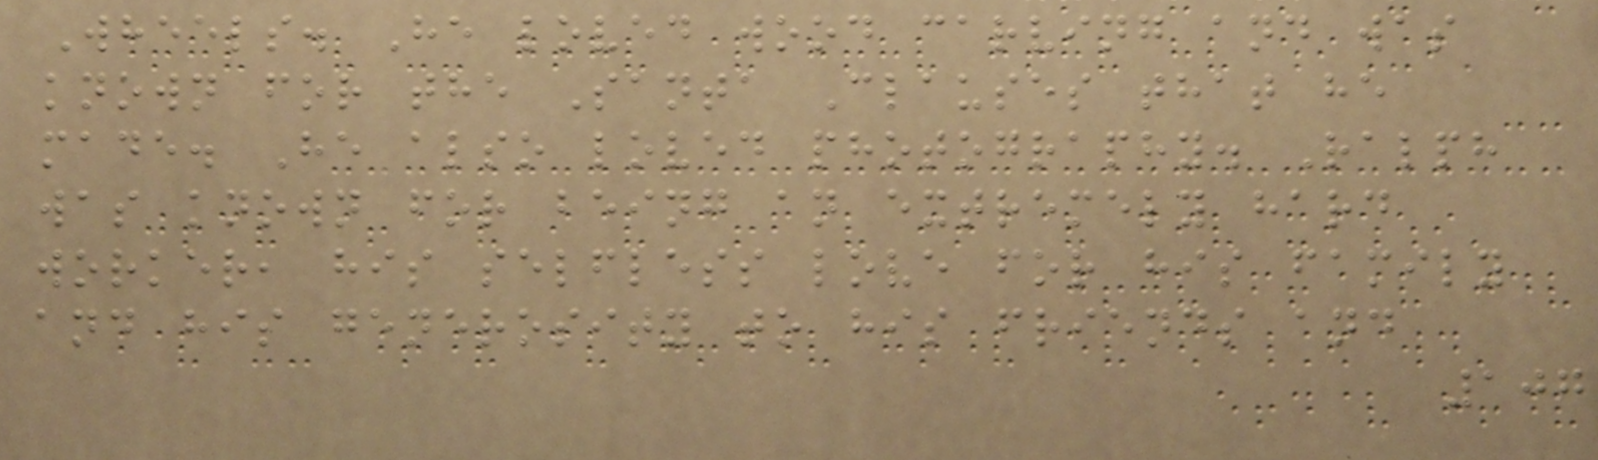Wheels. He loved wood carving and was
known for the Santa Clauses that he
made. He also loved photography. Ralph
was known for being an extremely hard
worker, his selfless love for his family
and his generosity to his friends and
107
